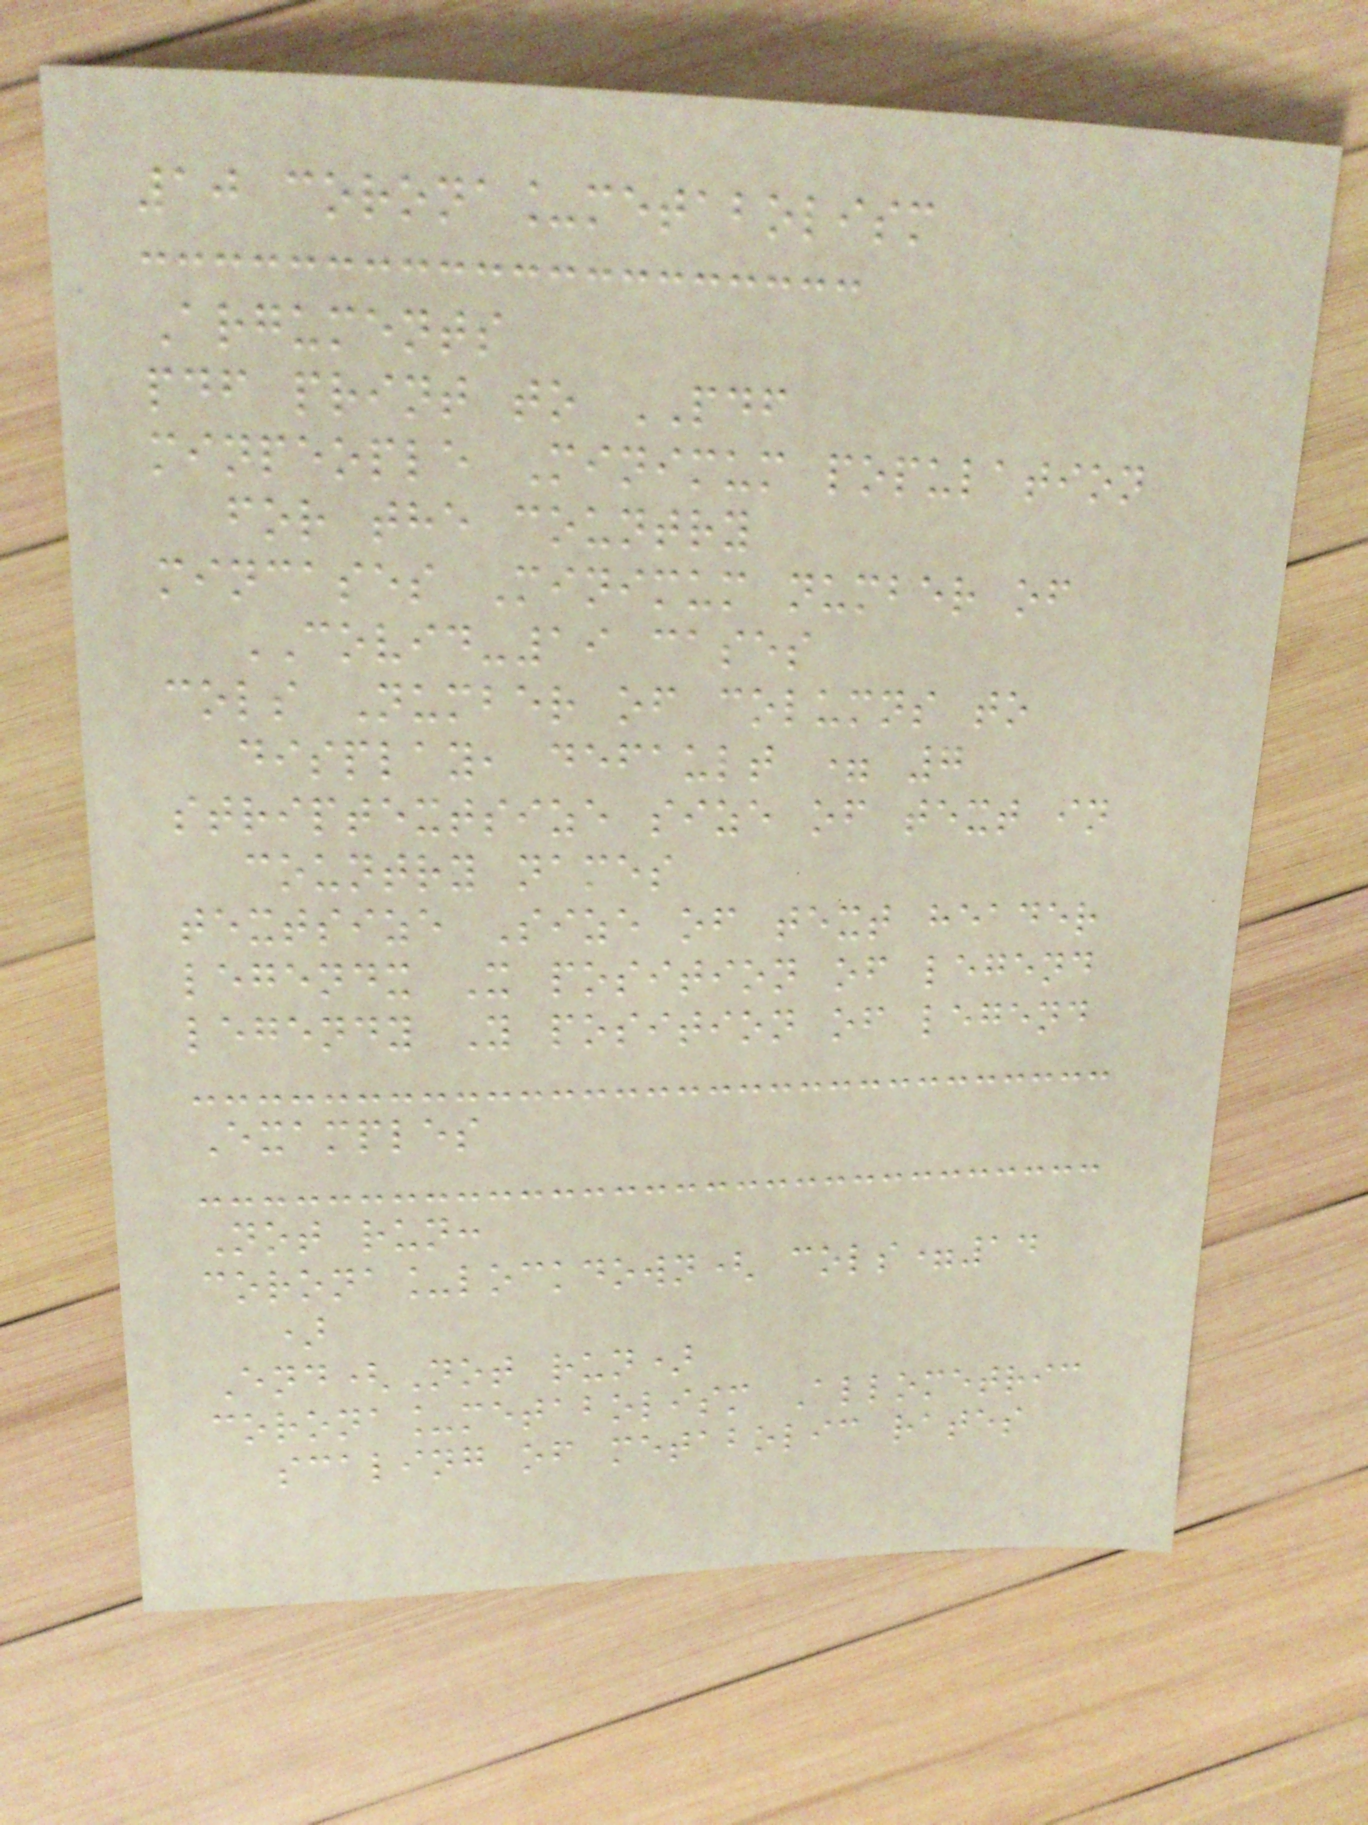10 corona_metabolism
Arguments
pdf print to PDF
minpeople Minimum population
for the country
mincases Minimum number of
COVID-19 cases
cols Number of columns to
display, default = 7
striptextsize size of text in
country names
textsize Size of text header
legendx X position of legend
legendy Y position of legend
Examples
Not run:
corona_lockdown( cols=14
)
End(Not run)
corona_metabolism Allometric
scaling of metabolic rates
